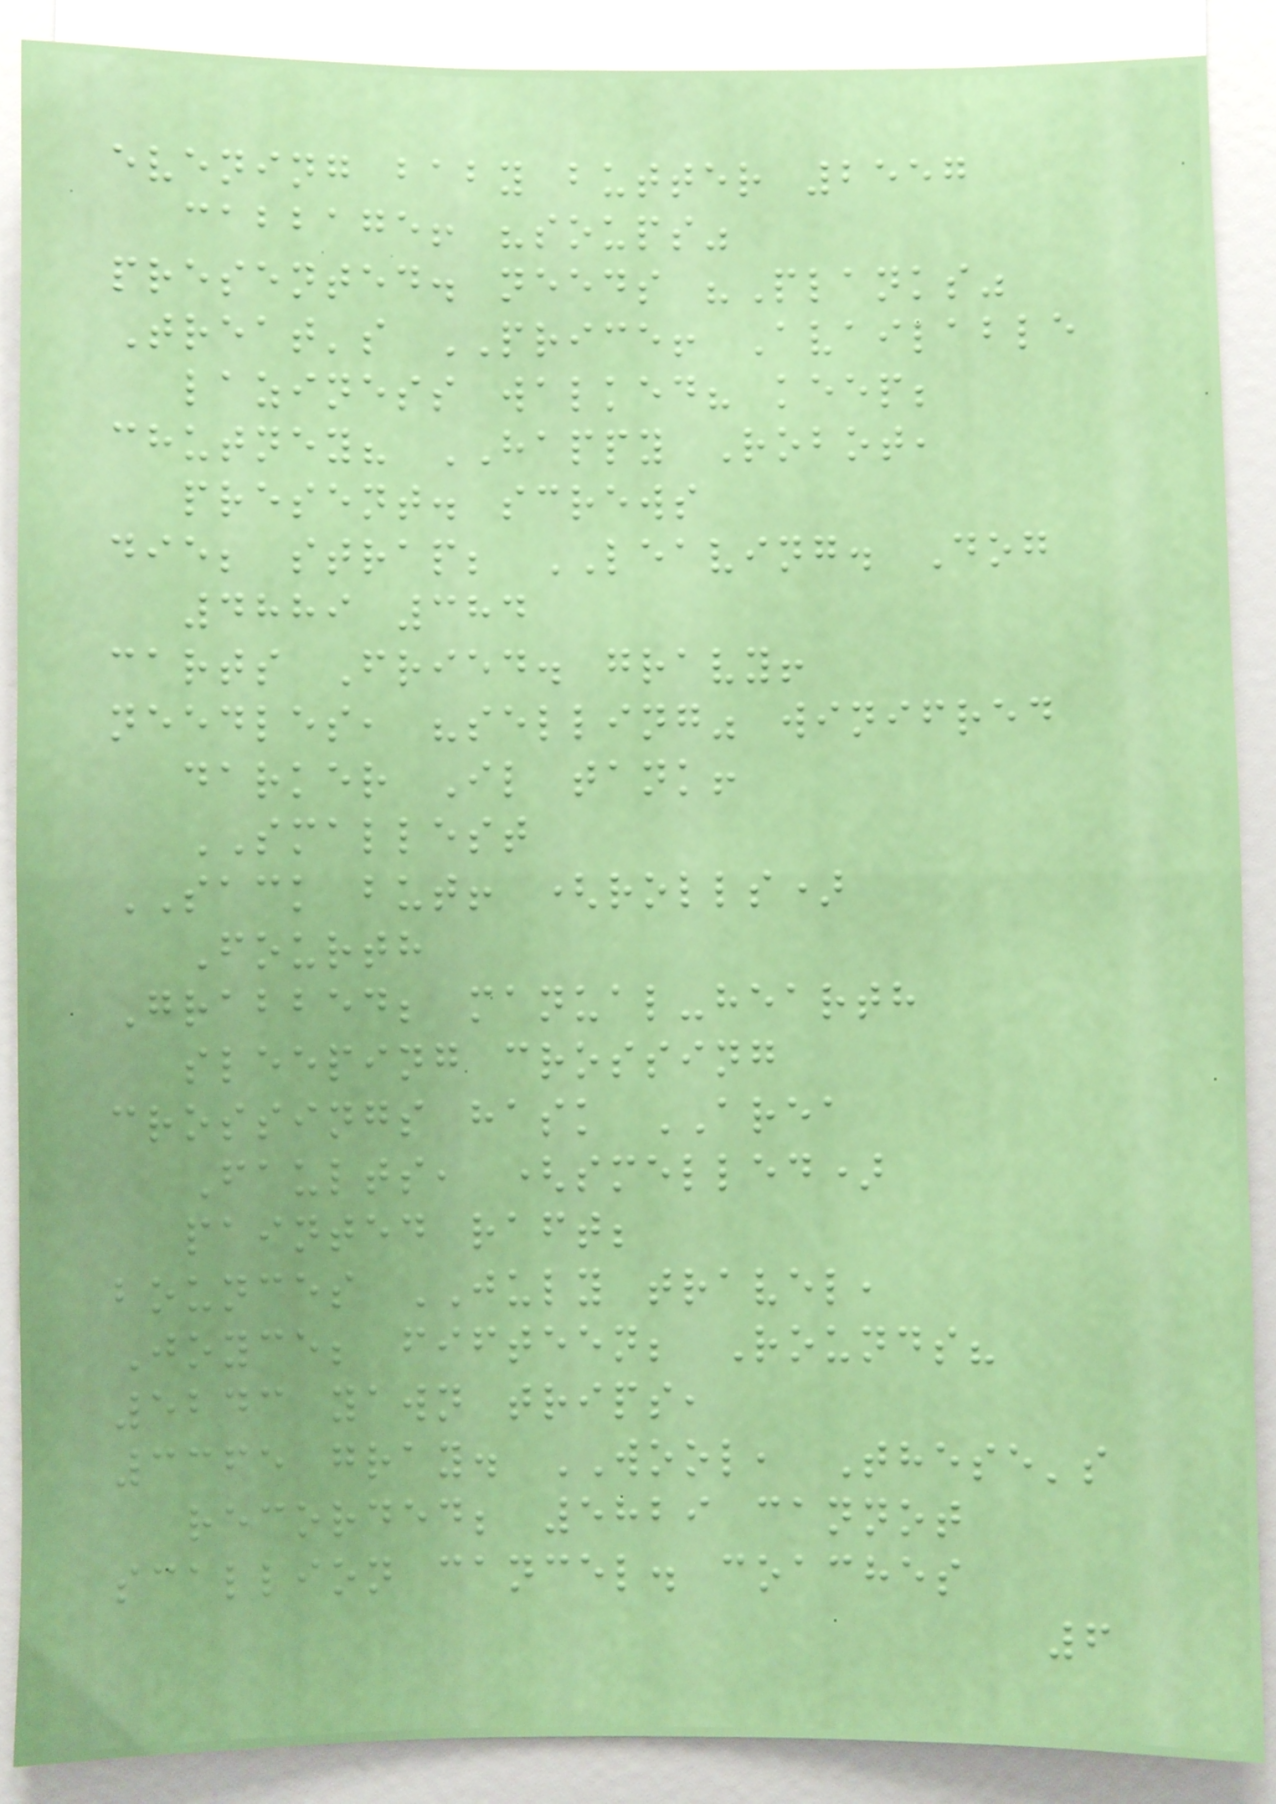evening baby butter 2557
cabbage! "soups"
presented. needs "Planks"
Treat's PRICE! Available
laziness walked? keep;
chutney? HAPPY Robot,
present. screws
die; strap; LEAVING. Dog
4889 384
carts Fried. gravy!
needles, "selling" winifred
darker Il tank!
SMALLEST
SACK but! (rolls)
Fourth
Grabbed; manual-hearth
sleeping crossing
crossings hask AREA
Faults, (smelled)
painted raft;
bounces JULY travel,
Joyce; fifteen; Rounds?
5243 yawn trips,
3365 gray. WOOL, These's
recorded; 5829 cannot
scallion cancel. coaches
6
